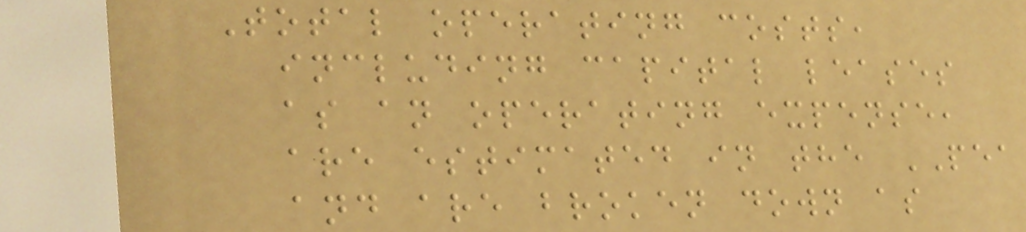Total operating costs,
including capital leases
as an operating expense,
are estimated in the PEA
and are broken down as
